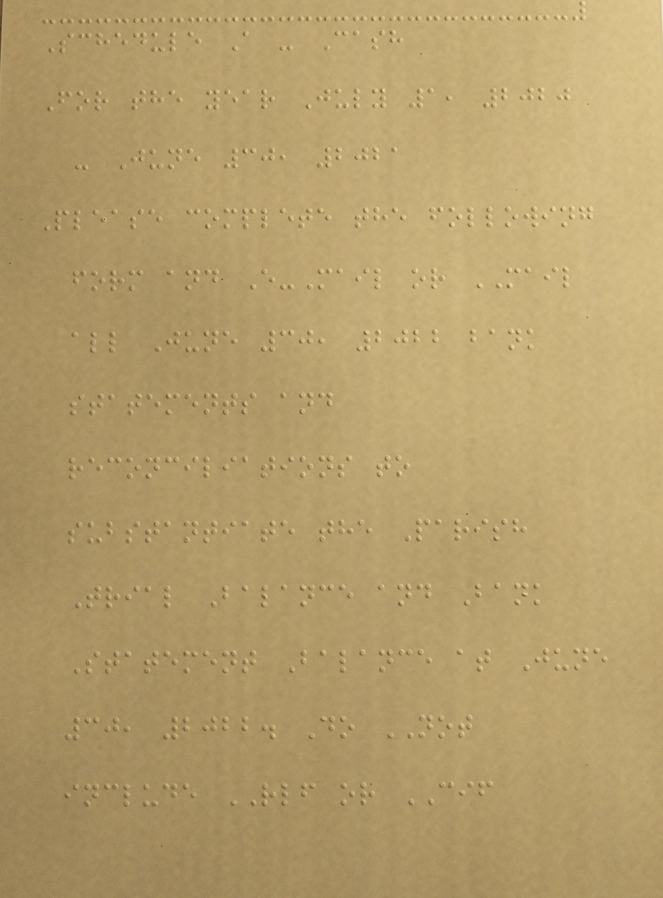Schedule A - Cash
For the year July 1, 2020
- June 30, 2021
Please complete the following
form and E-Mail or MAIL
all June 30, 2022 bank
statements and
reconciliations to
substantiate the Parish
Trial Balance and Bank
Statement Balance at June
30, 2022. Do NOT
include RLF or CIF
